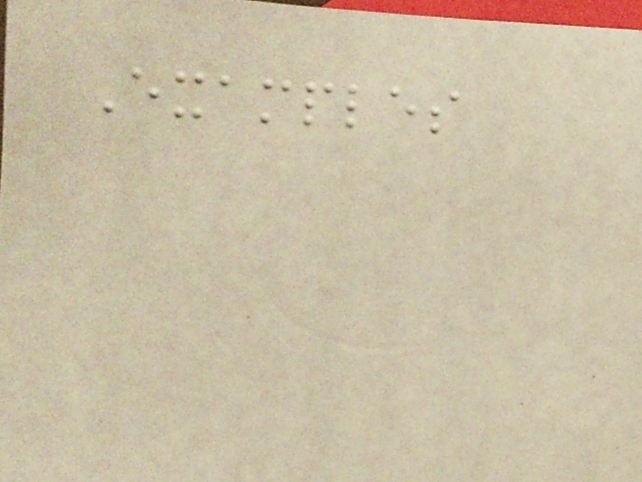Examples
